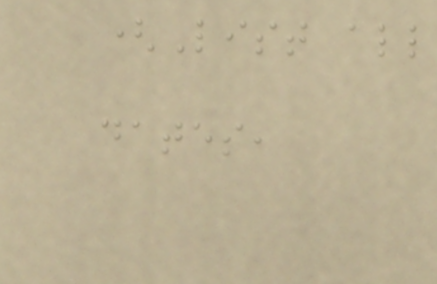(List all
dates,
